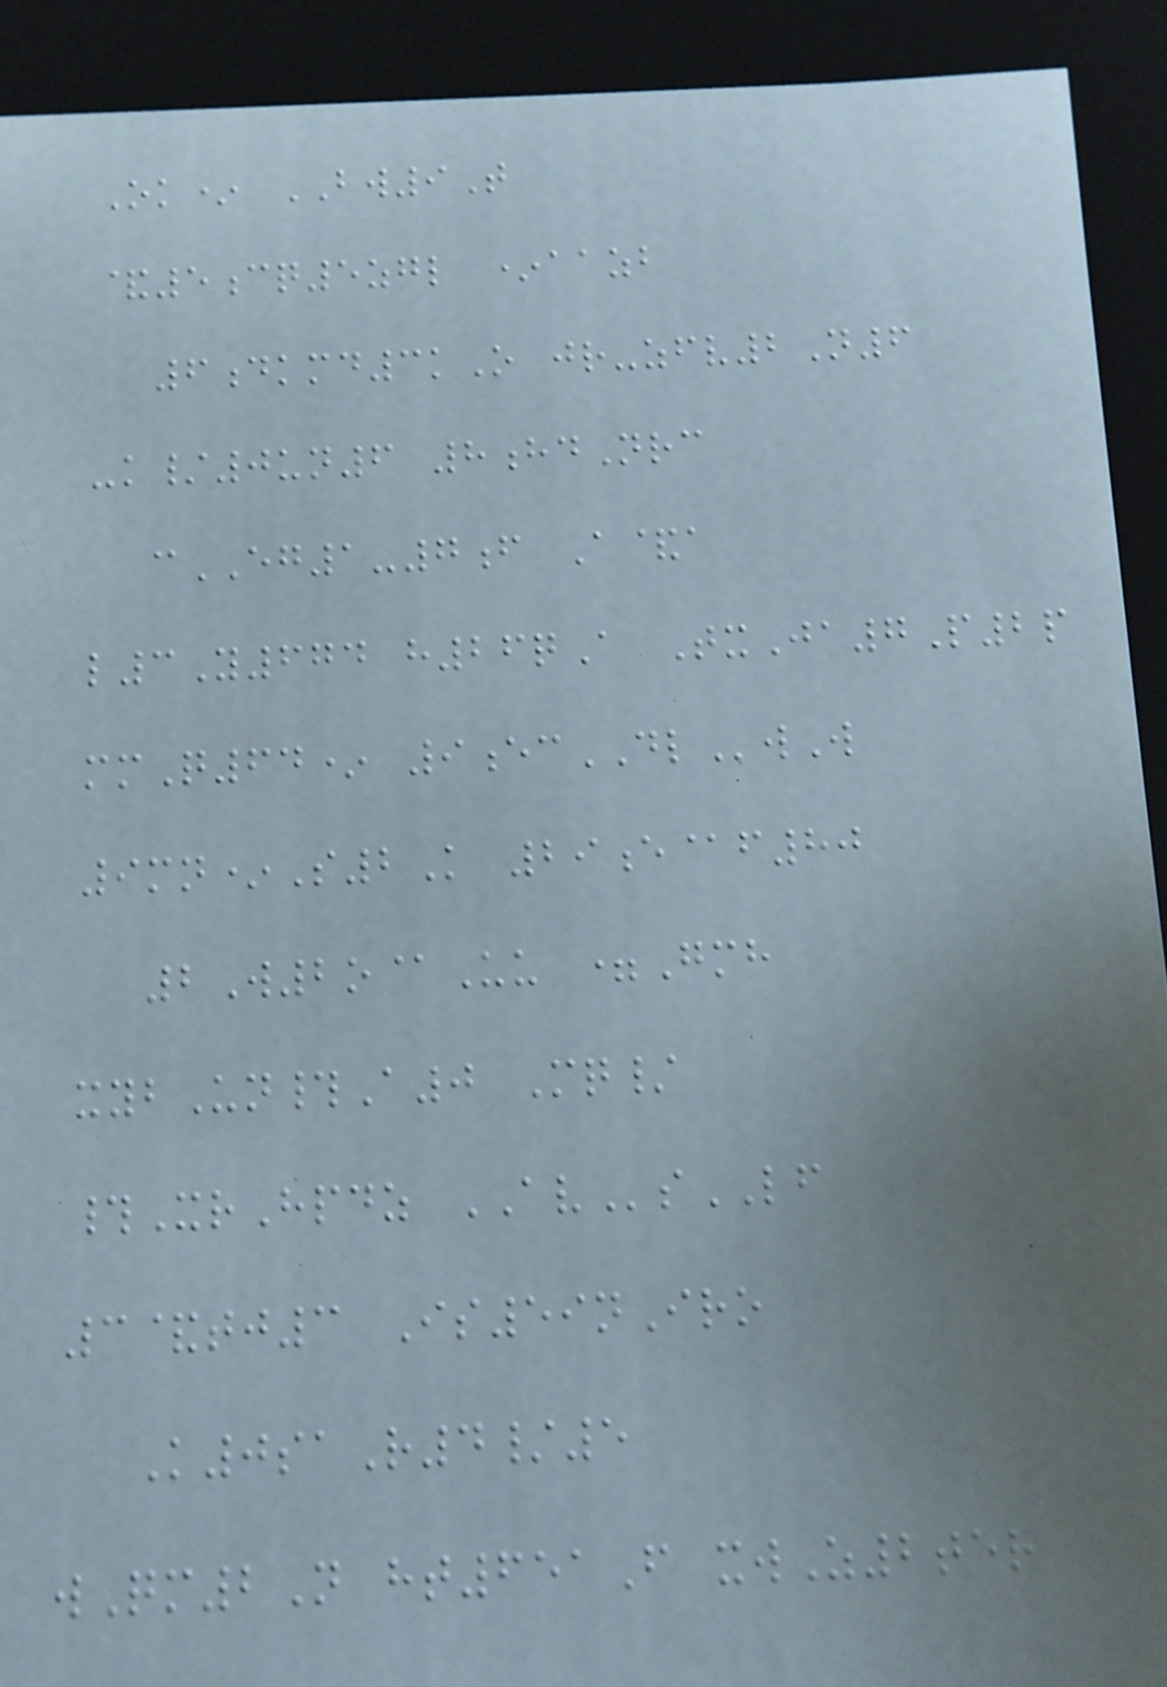Ok* BW9T
&5cq5zgl *aazb
6dkmd3kO jr-zfv2N6
-k/0un6 8hdNrc
cEG1-7f A&a
l3Y674 h26qA TxJa7P2p
mmQ64* 9ecDLwW
9mn*S2K 29e@f80
2W2o@Uu =Gmh
xybUn#A0 Mq/
#XrHpdz AVsLF
3&tj3 Is59nIro
K0saR4/5
wQm2N ht651F xwZ2ter
